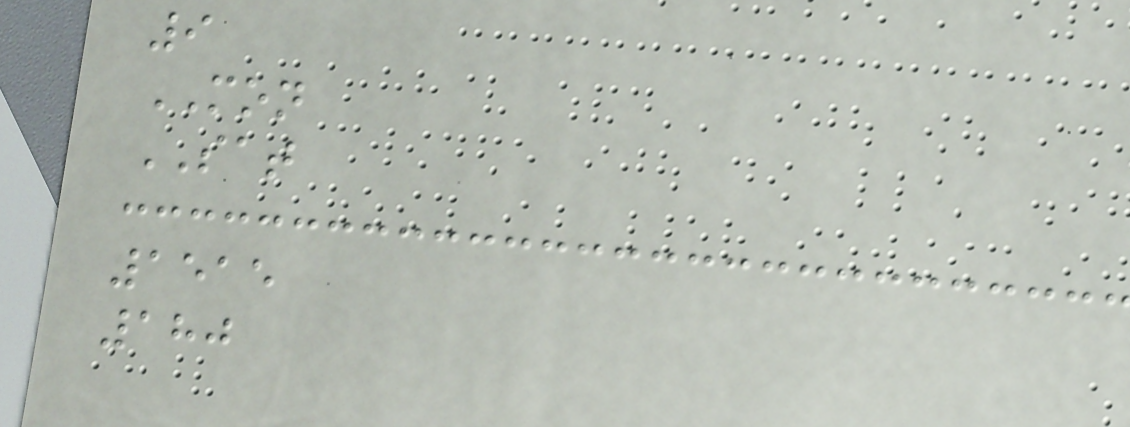9
MON
SAT
1515
180
